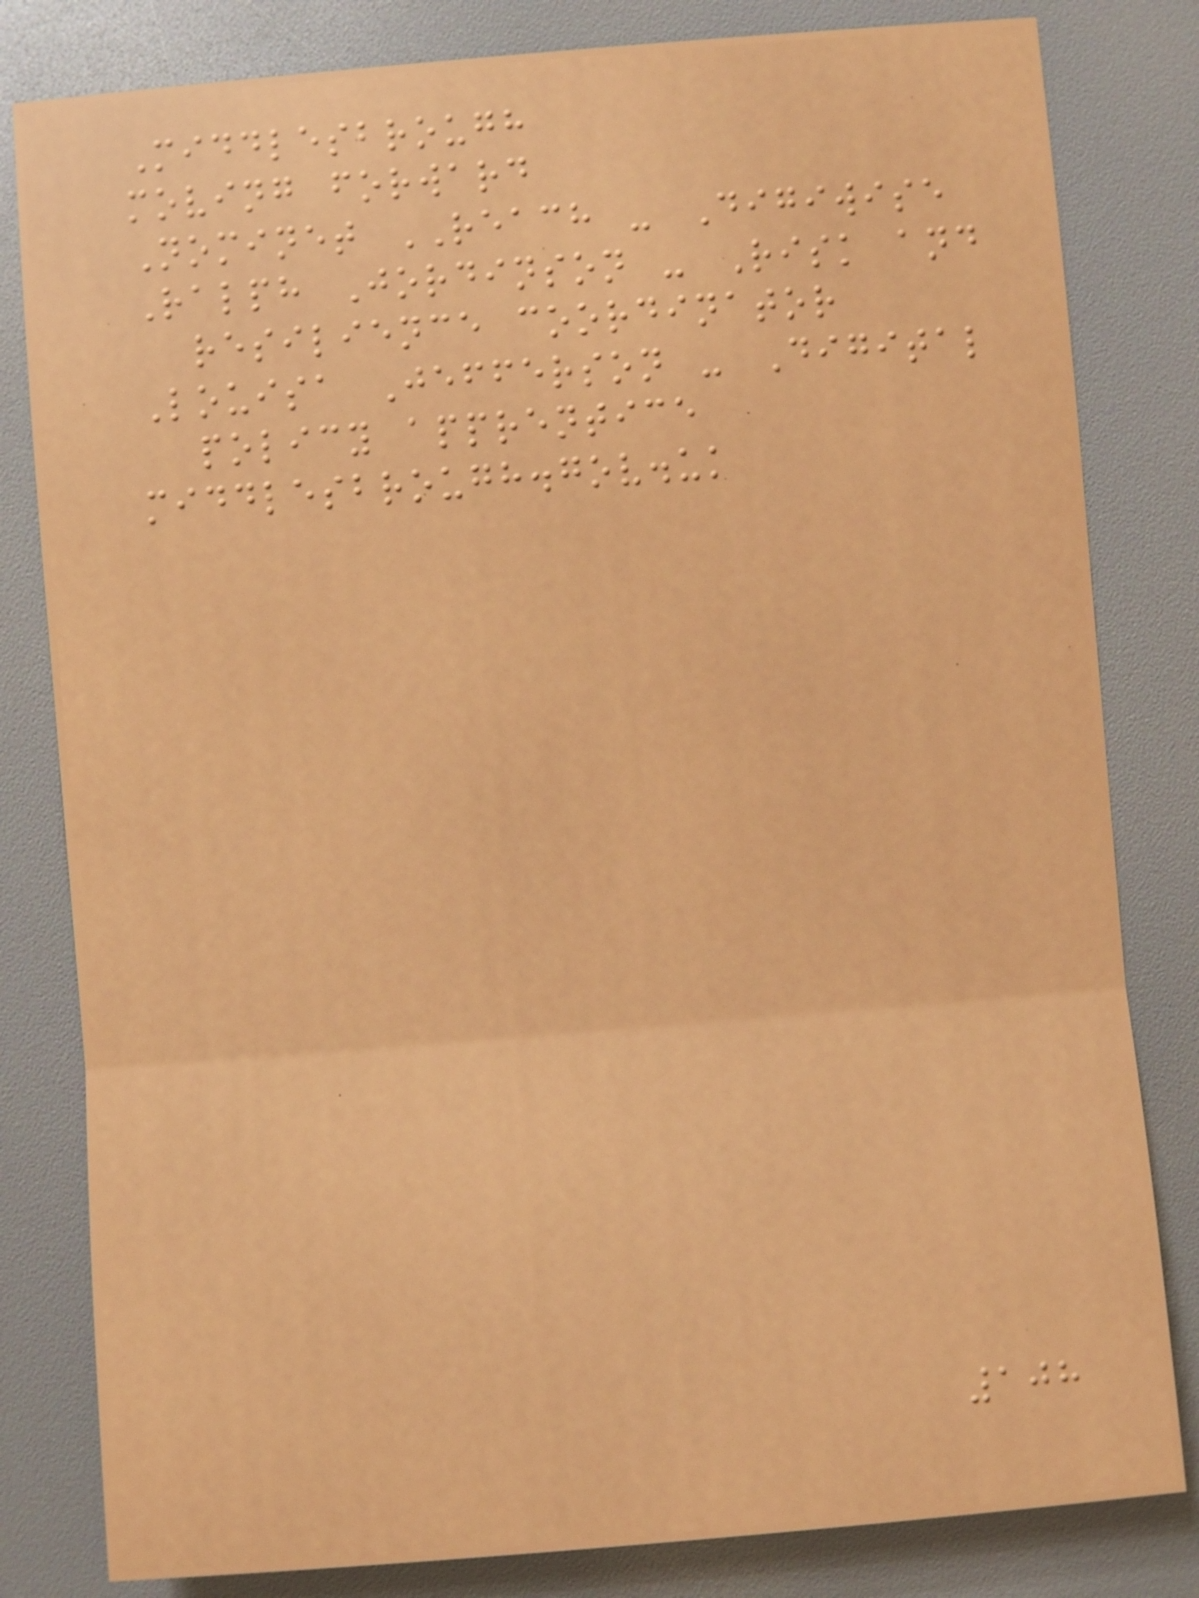Middlesbrough
moving forward
Nominet REACH - Digiwise
Ralph Jordinson - Risk and
resilience coordinator
Louisa Jefferson - Digital
policy apprentice
middlesbrough.gov.uk
108
